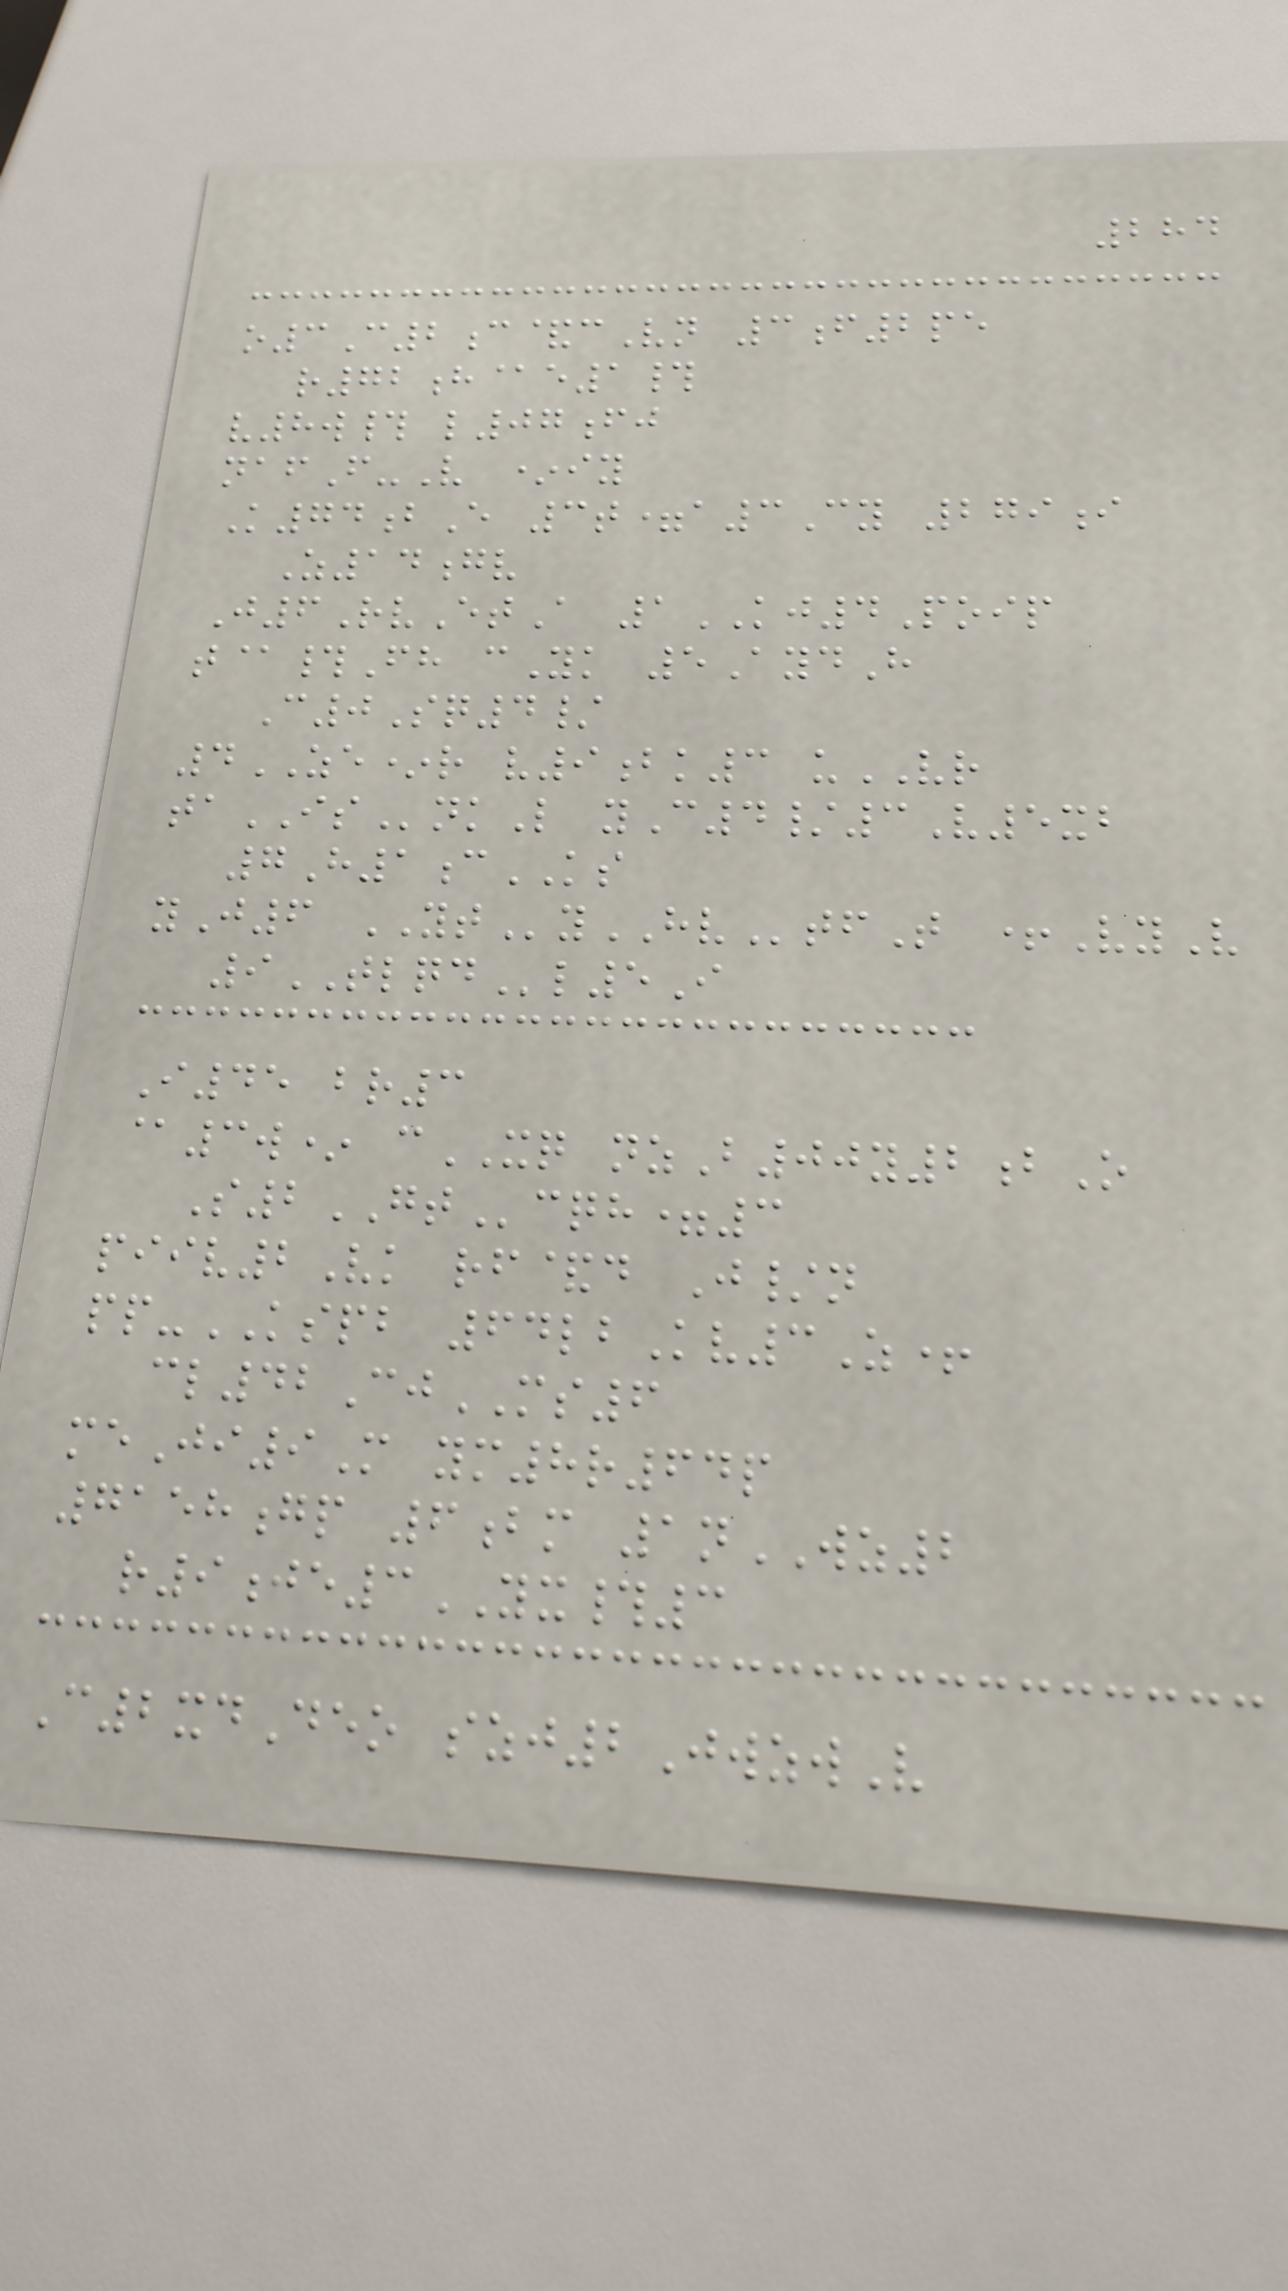284
o3C2c&cVn 3f2pe
r72h@e1#
v8w# l07fj
nafF-V *iy
K74bE 3t=a3Cy 279i
Z14gv
J6RvEtA 1KJ4Poip
t@#Fh cYk 5AydH
C0Sq4/
4ZE*r v9bk3 uVR
taISnkL yC4/3V5xb
7H1cKS
yJ6 YTyHVtfT +VyV
9TLQDl5I
I45 br3
@3w* cXQ nzB00y2bO
S2GTcqh=3
piiv2Vk rf&d J/n
pp-KSPB 64lbKv3Z+
cl42CjMS6
meJi9M ym8r64p
7158gp 6bm 1nWZ2
r9je3YX#3
C2xdDeo szj2JwzwV
